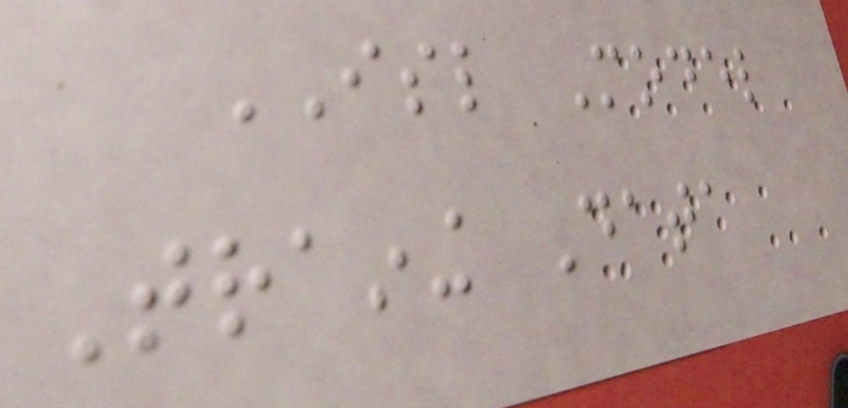ISL Model
Training Data
